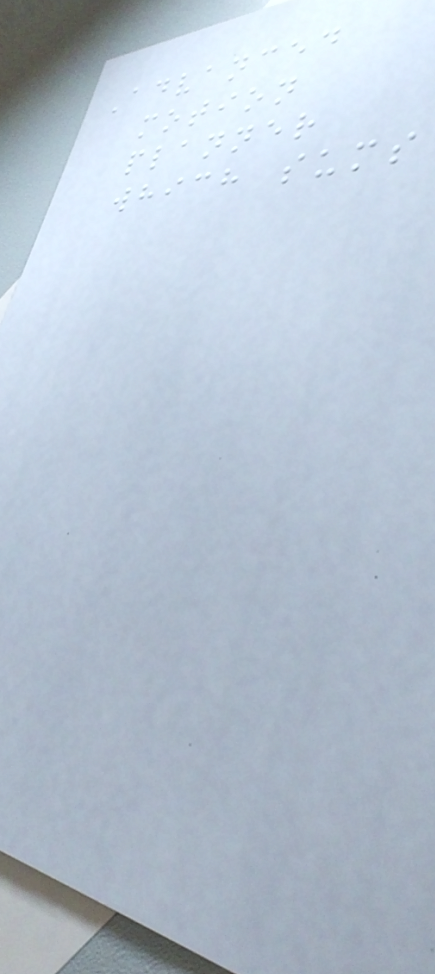Advanced
motion
planner
which sums
